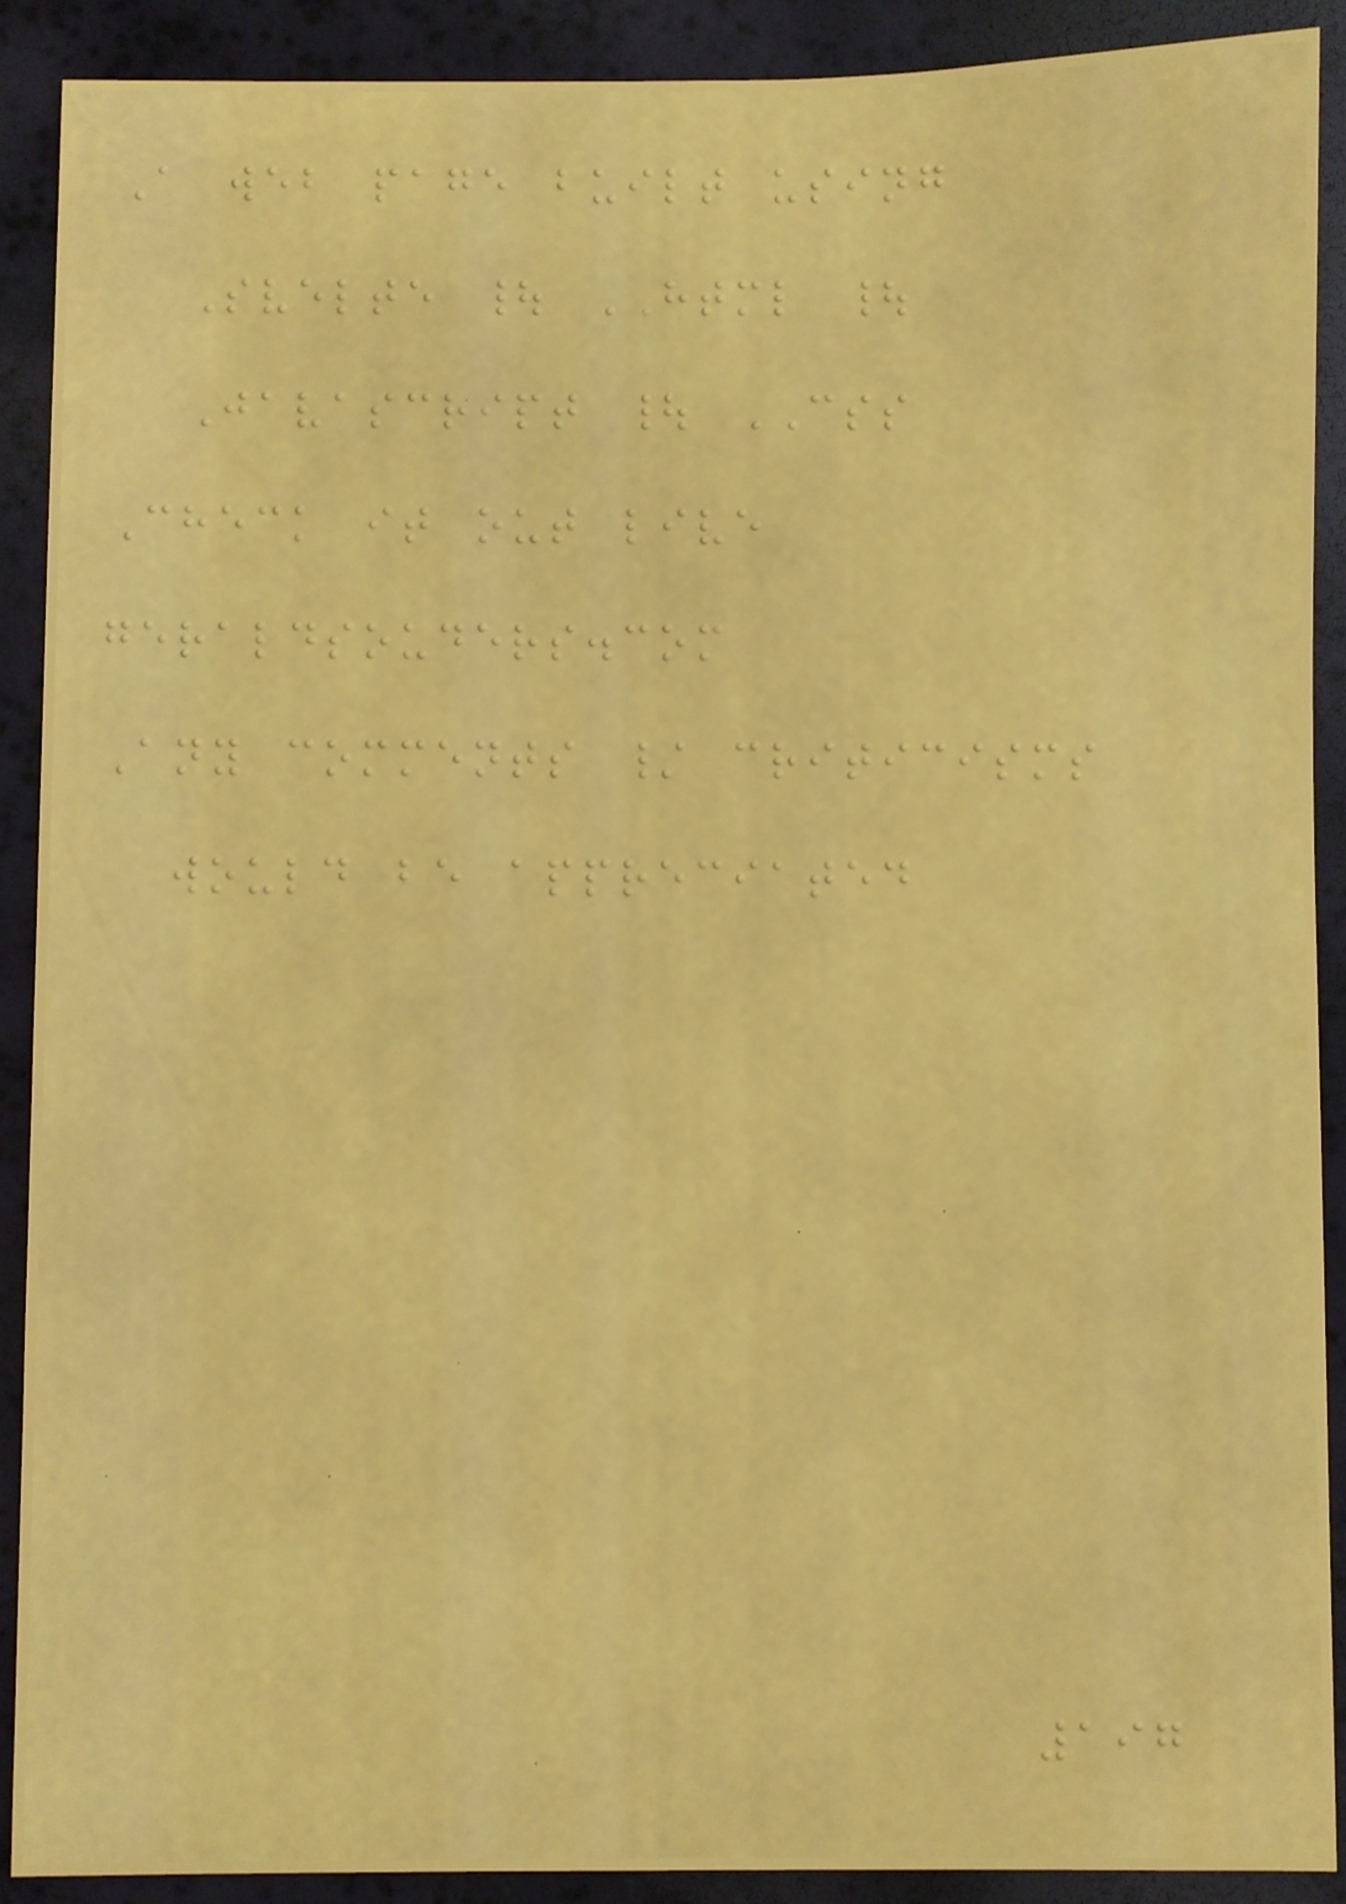A web page built using
Svelte | HTML |
Javascript | CSS
Check it out live
geraldsouders.com
Any comments / criticisms
would be appreciated
197
